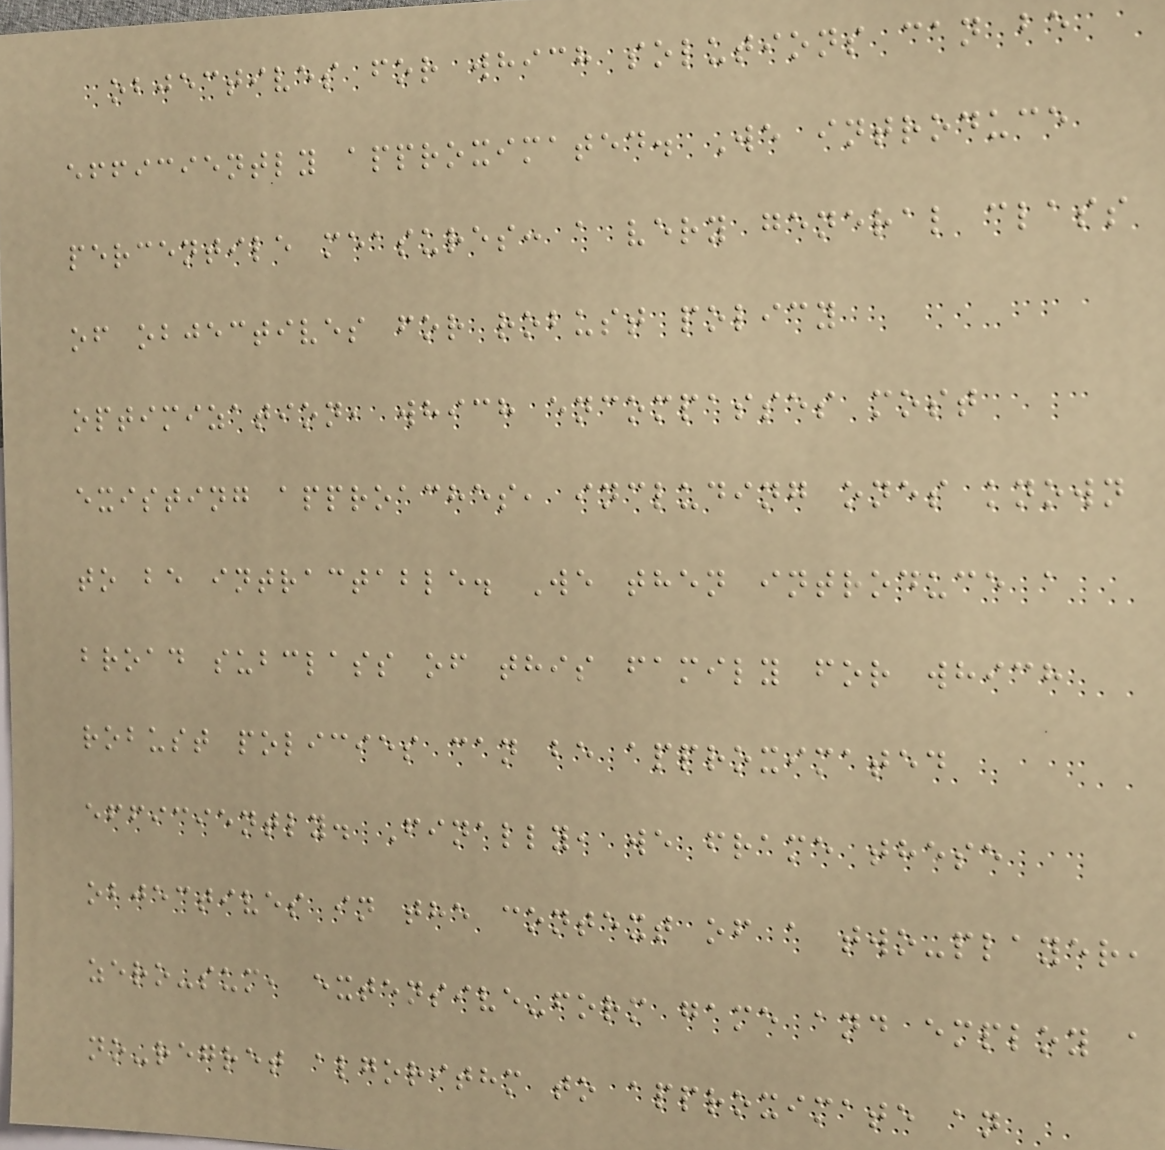objectives for which solutions can be
efficiently approximated. We introduce
percentile measures: a very general class
of objectives for robust policy
optimization, which encompasses most
existing approaches, including ones known
to be intractable. We then introduce a
broad subclass of this family for which
robust policies can be approximated
efficiently. Finally, we frame these
objectives in the context of a two-player,
zero-sum, extensive-form game and employ a
no-regret algorithm to approximate an
